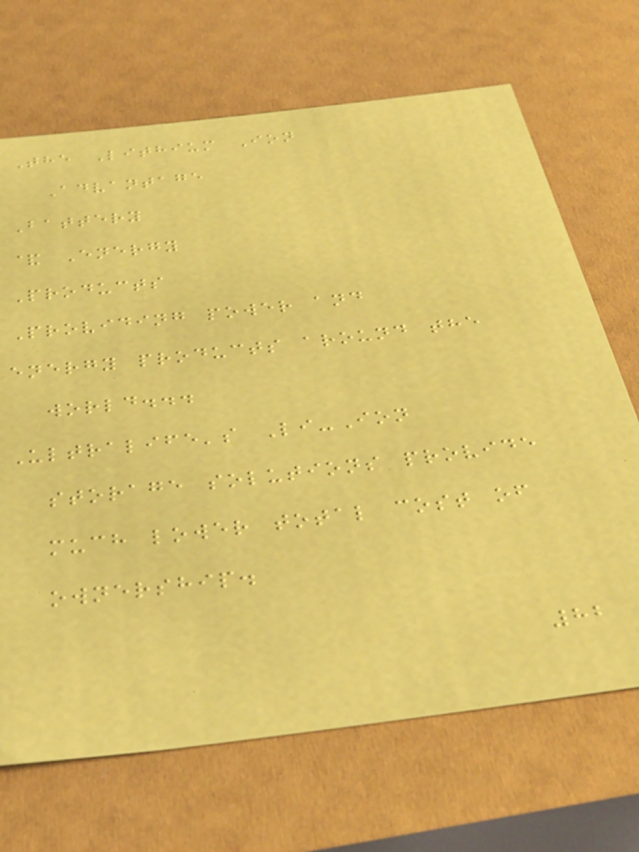The Lithium Ion
Advantage
Battery
& Energy
Products
Providing power and
energy products around the
world...
Ultralife's Li-Ion
storage solutions provide
much lower total cost of
ownership.
82
